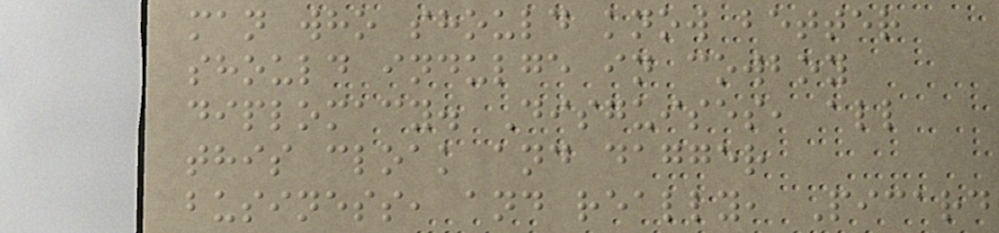man who should know better
should indulge in cowboy
diplomacy. Disguises, all
this cloak and dagger
business, and really, Picard
